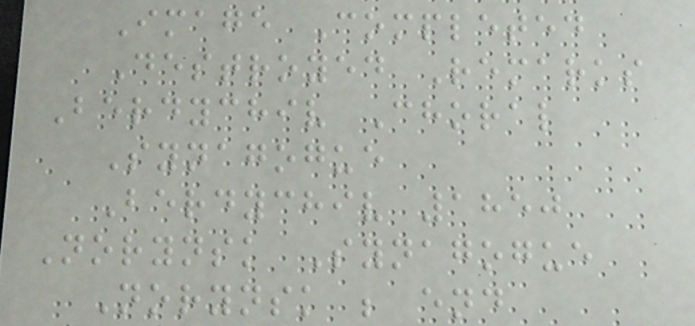Image Completed
Destroyed Remarks
Berdychiv Choral
Synagogue
Berdychiv 1850
Norynsk Synagogue
Norynsk ; end
